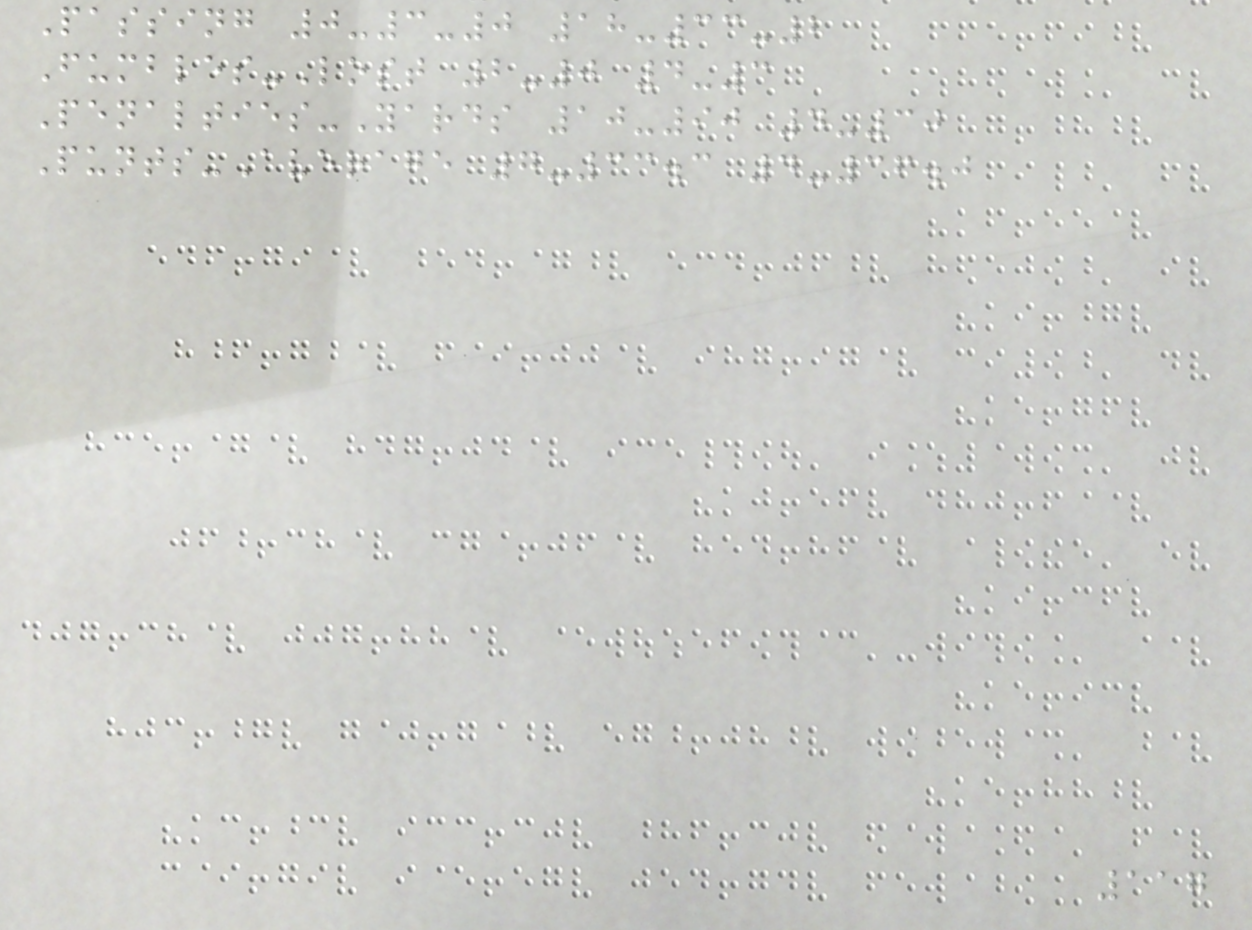Passing 0-3-0 18-33-2
Fumbles-Lost 2-0 4-3
Penalties-Yards 10-90 4-30
Punts-Average 7-33.3 4-36.0
117
